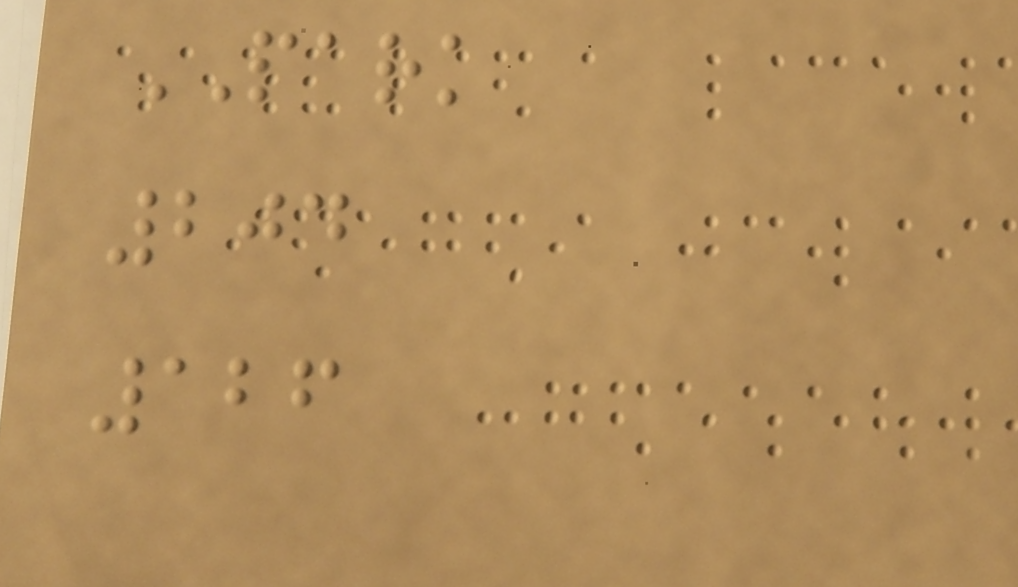PARK
204
126
